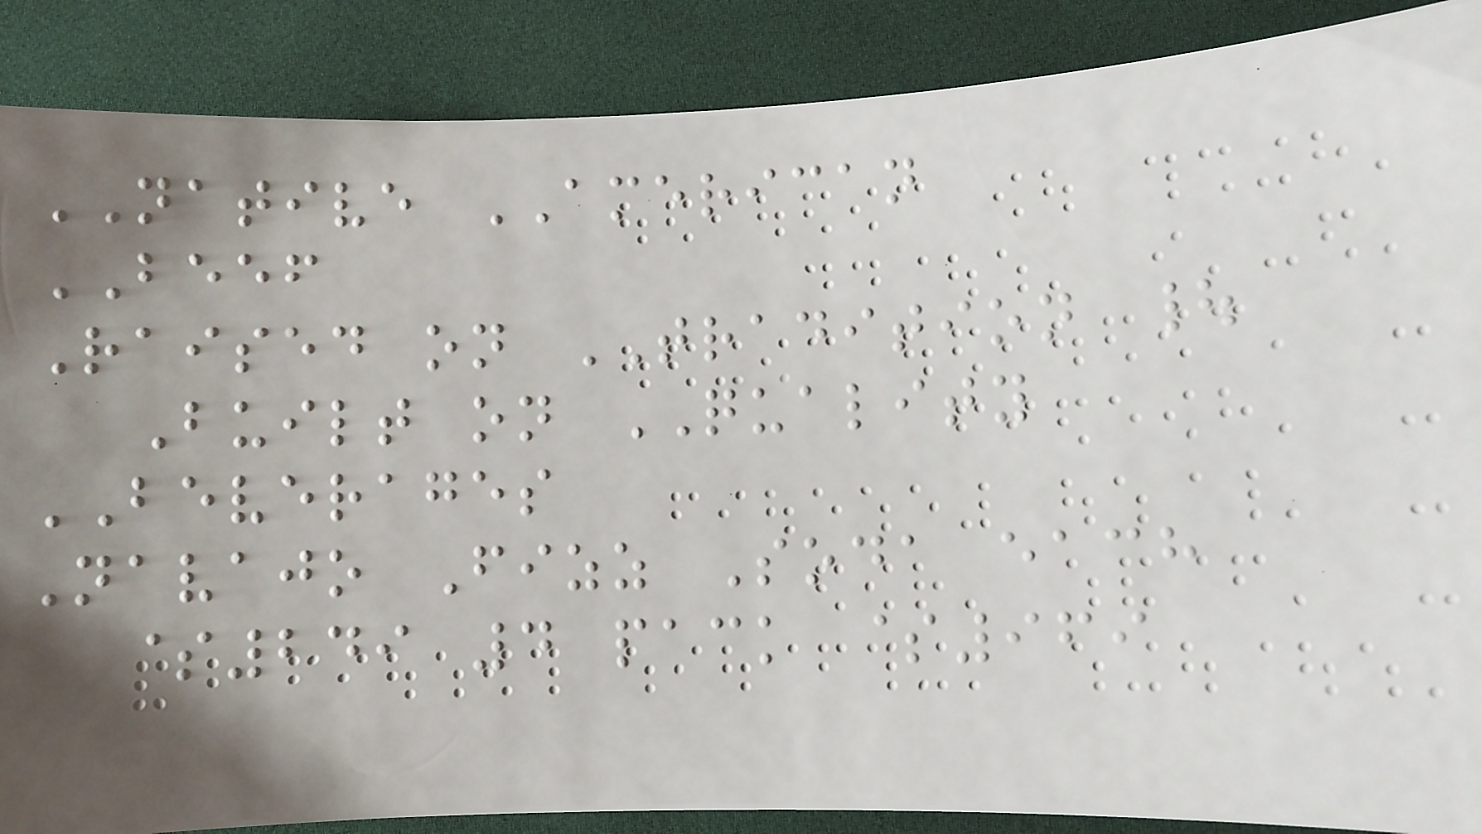NATIVE AMERICAN
BEEF
Raised on TRADITION |
Built on QUALITY
BEVERAGES
Navajo Fizz Soda each
$249 4 pack $969
